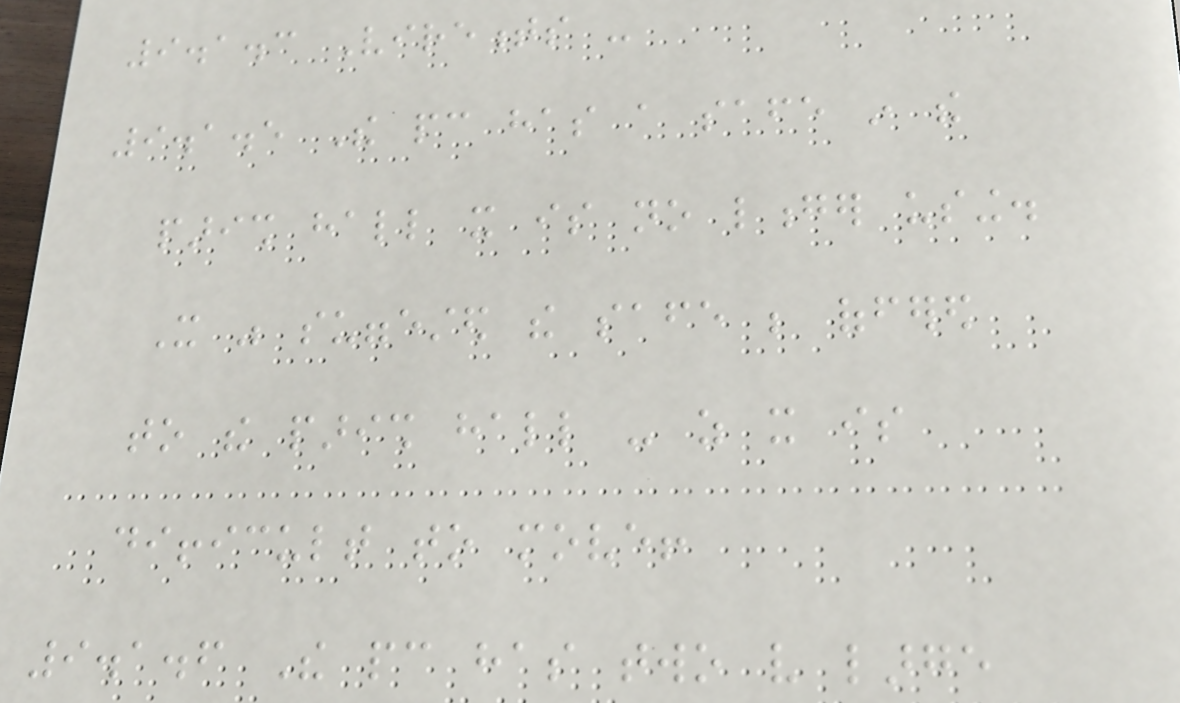9.1.3 Virements -
9.1.5 The pc has a safe in the
parish hall it is no longer using.
It was suggested the safe be offered
to the parish hall - as it is
difficult to move!
9.1.6 The pc has two very large
